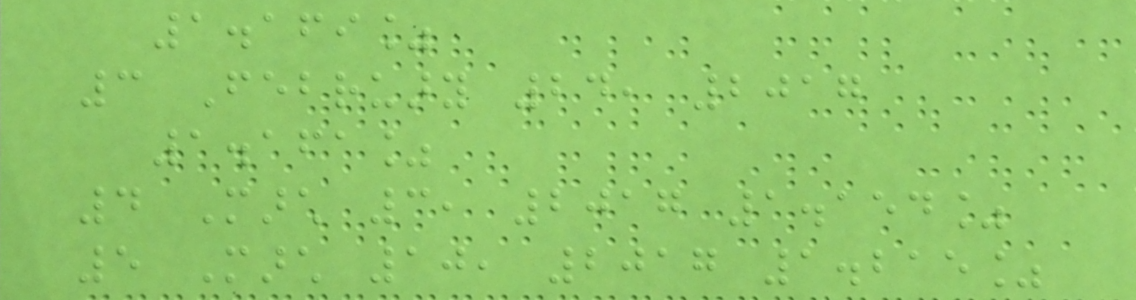1.169%
3 February 24, 2017
1.161%
4 March 3, 2017 1.154%
5 March 10, 2017 1.215%
